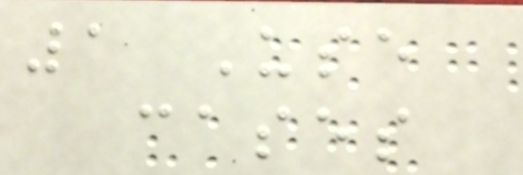1 Use
cases
